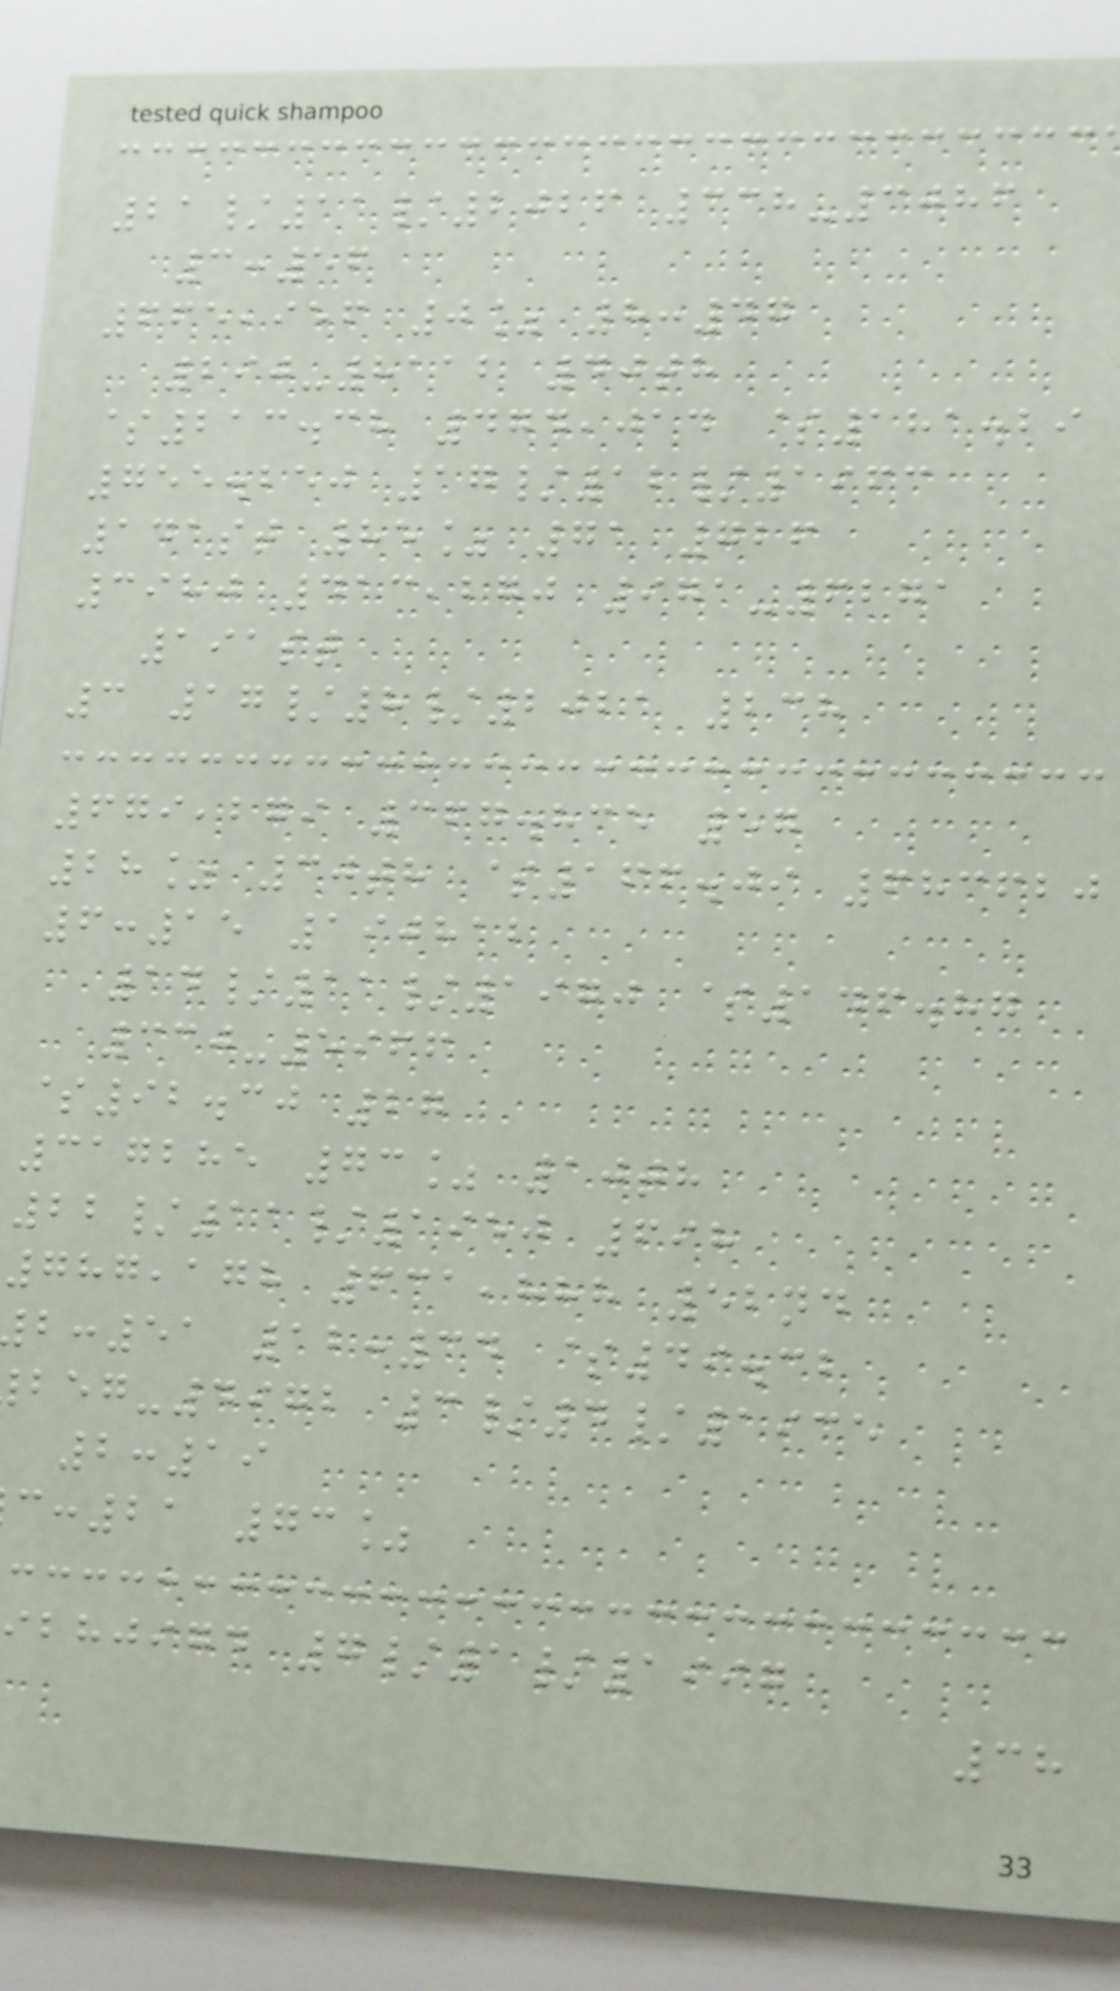21/11/2026 338-3086
3:56
665,956 0% 8:47
290-8112 40th
$213.38 474,014 $181.29
755.250 17/12/1963
141st 85% 71 726
3980 413,270 971-6271
191st
3 17/8/2021 238
679,279 367.835 57
28% 30th $166.09 683620
6:15 190812
14/11/1970 $146.87
330-5966
$92.30 27
317285 73% 10th
22/11/1950 698
787,178 631,888 52nd
:51 12:34 $49.32
-4972 3/4/1935
2:19
:21 73%
ibhjigd 7/1/1997
38
